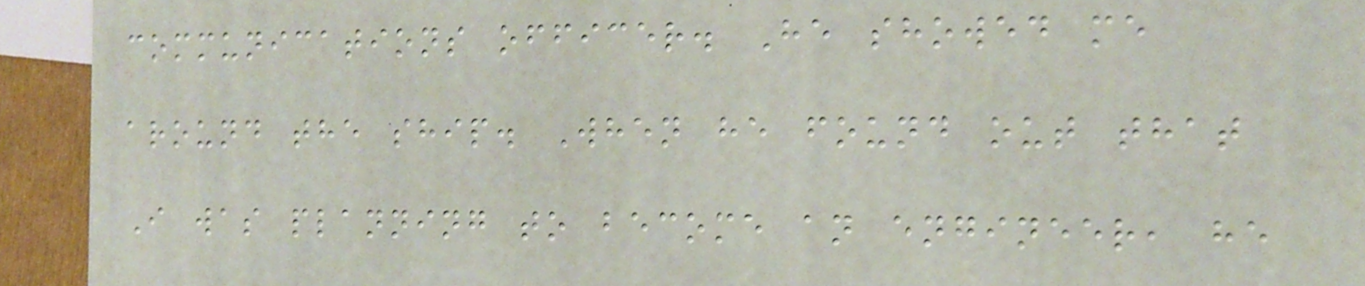communications officer. He showed me
around the ship. When he found out that
I was planning to become an engineer, he
